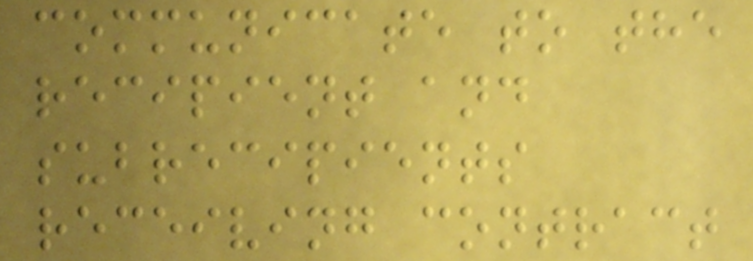communicate to the
recipient and
subrecipients
receiving contract
